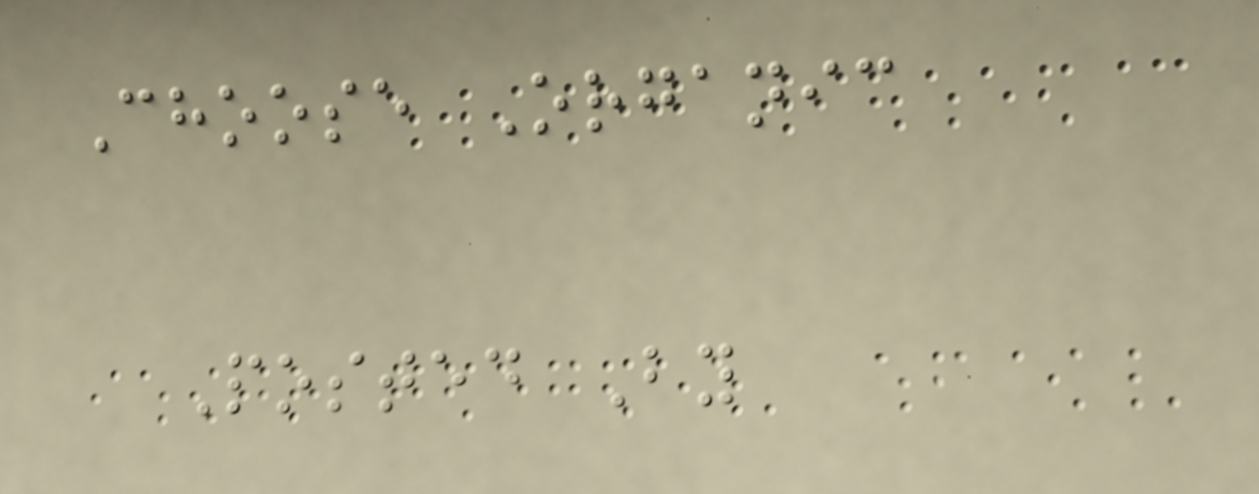Choose Organic
Posted By
